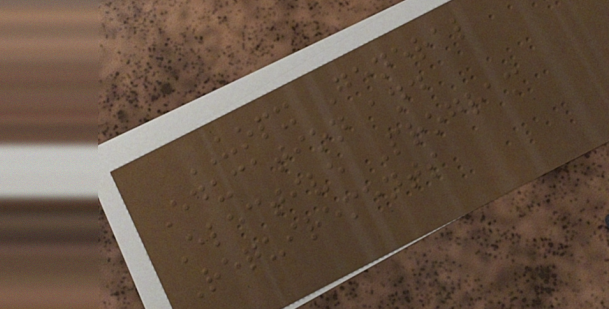UOPX General
Education and
Elective Program
Requirements
